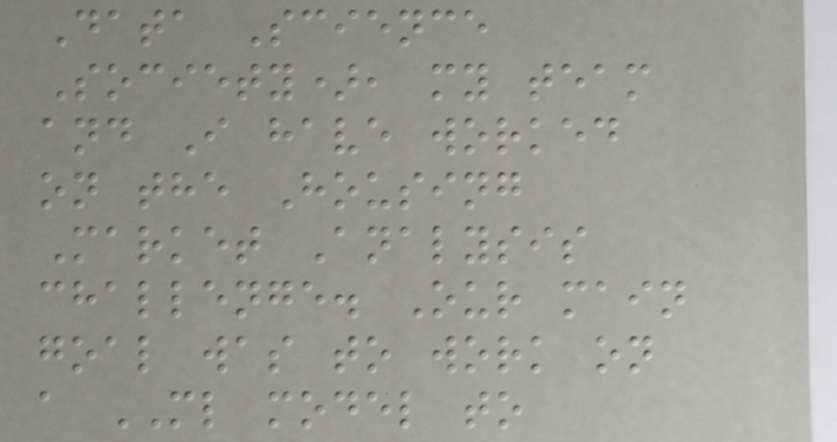Data Science
Society), my team
and I have worked
on the Housing
Market Analysis
challenge. Our main
goal was to work on
a ML model to
